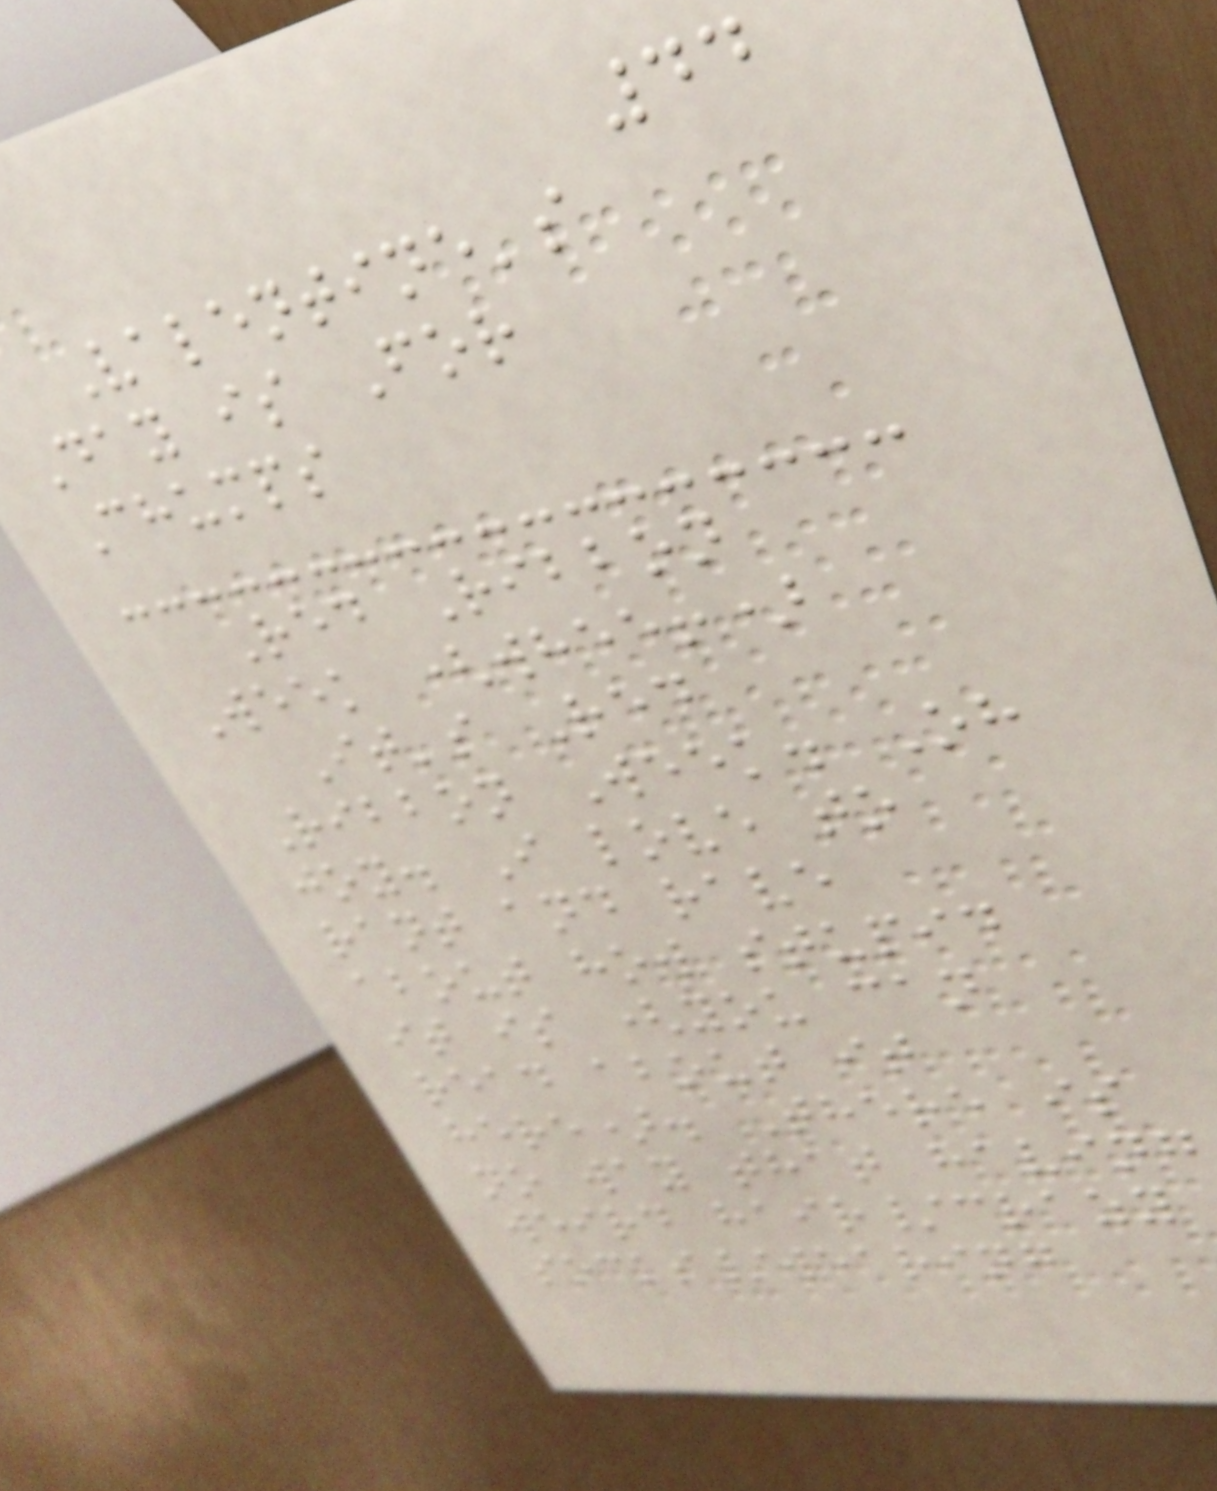44
Valentine's
Day is For
Chumps
Red Ribbon
Week (whee!)
It's Red
Ribbon Week. Oh
joy. I love to
rant and rave
about how stupid
it is (you can
read about it
here). There is
no way that having
weird hair/crazy
socks/wearing
